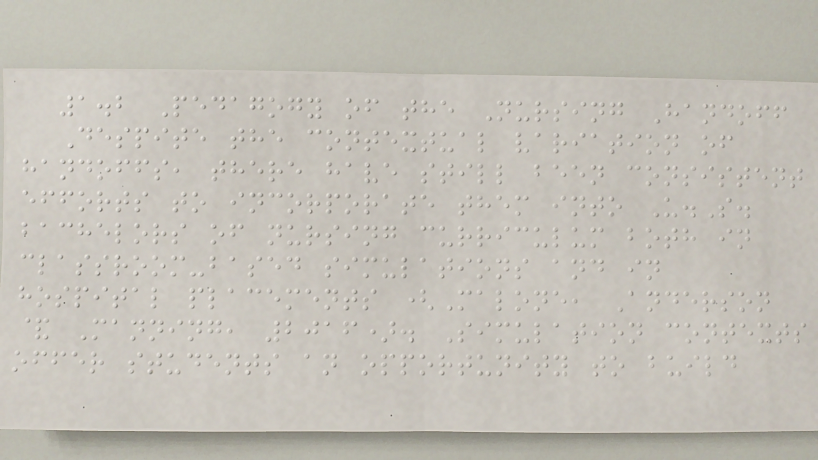1.2 Pedagogy of the Nursing Handoff
Despite the contextual variation of
handoffs, there have still been consistent
efforts to incorporate them into U.S.
bachelors of nursing curriculum both in
classroom-based simulations and in
hospital placements (Malone, Anderson
& Manning, 2016). Simulation contexts
offer students an opportunity to build
